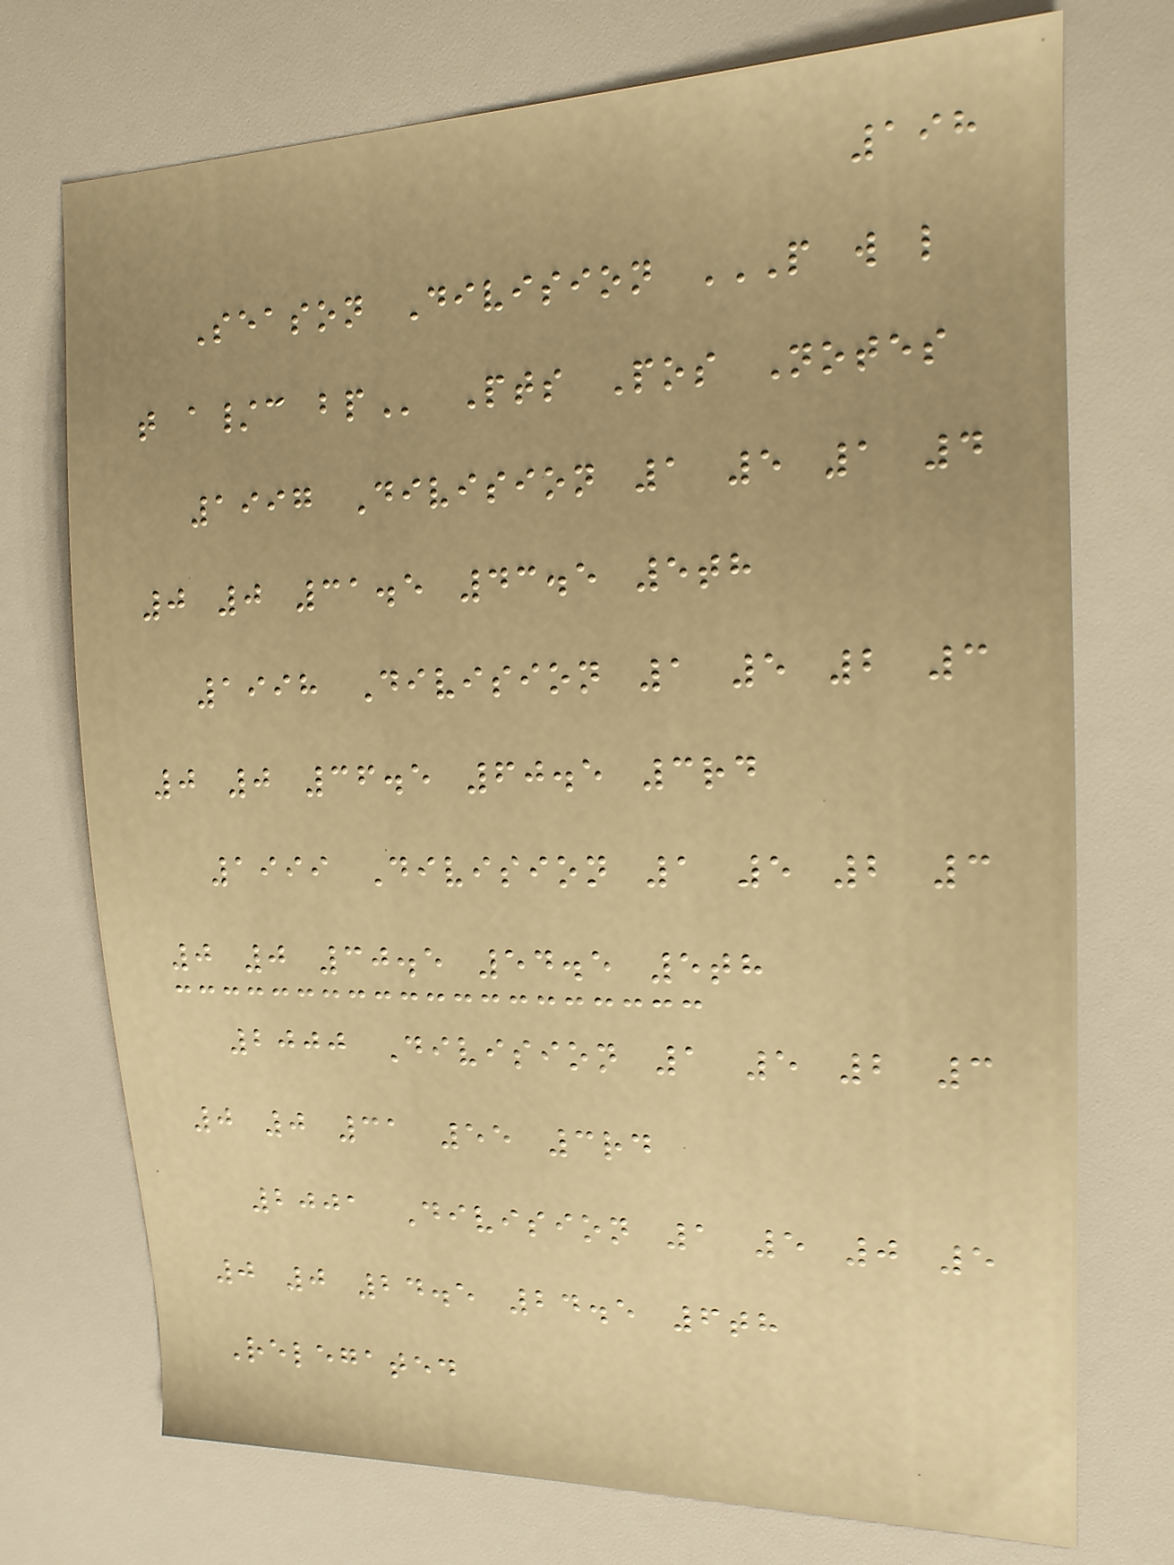198
Season Division P W L
T A/C BP Pts Pos Notes
1997 Division 1 5 1 4
0 0 31.5 43.5 5th
1998 Division 1 5 2 3
0 0 36.5 60.5 3rd
1999 Division 1 5 2 3
0 0 30.5 54.5 5th
2000 Division 1 5 2 3
0 0 31 55 3rd
2001 Division 1 5 0 5
0 0 24.5 24.5 6th
Relegated
